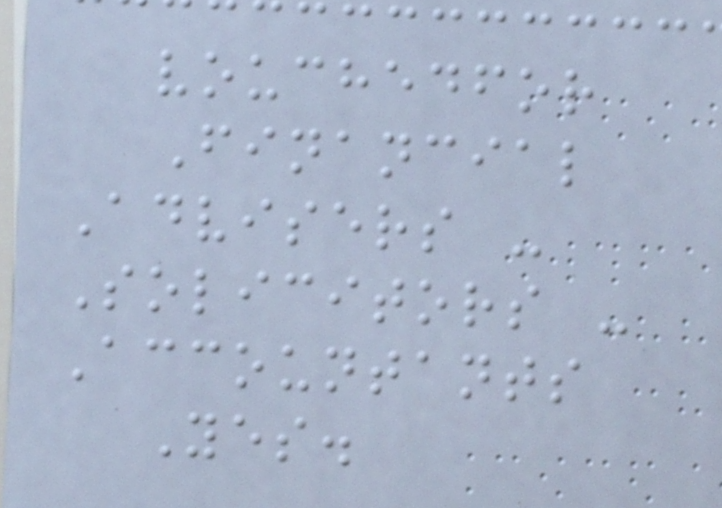vouchedfor
Financial
Advisers -
Solicitors -
Accountants
Yes.
